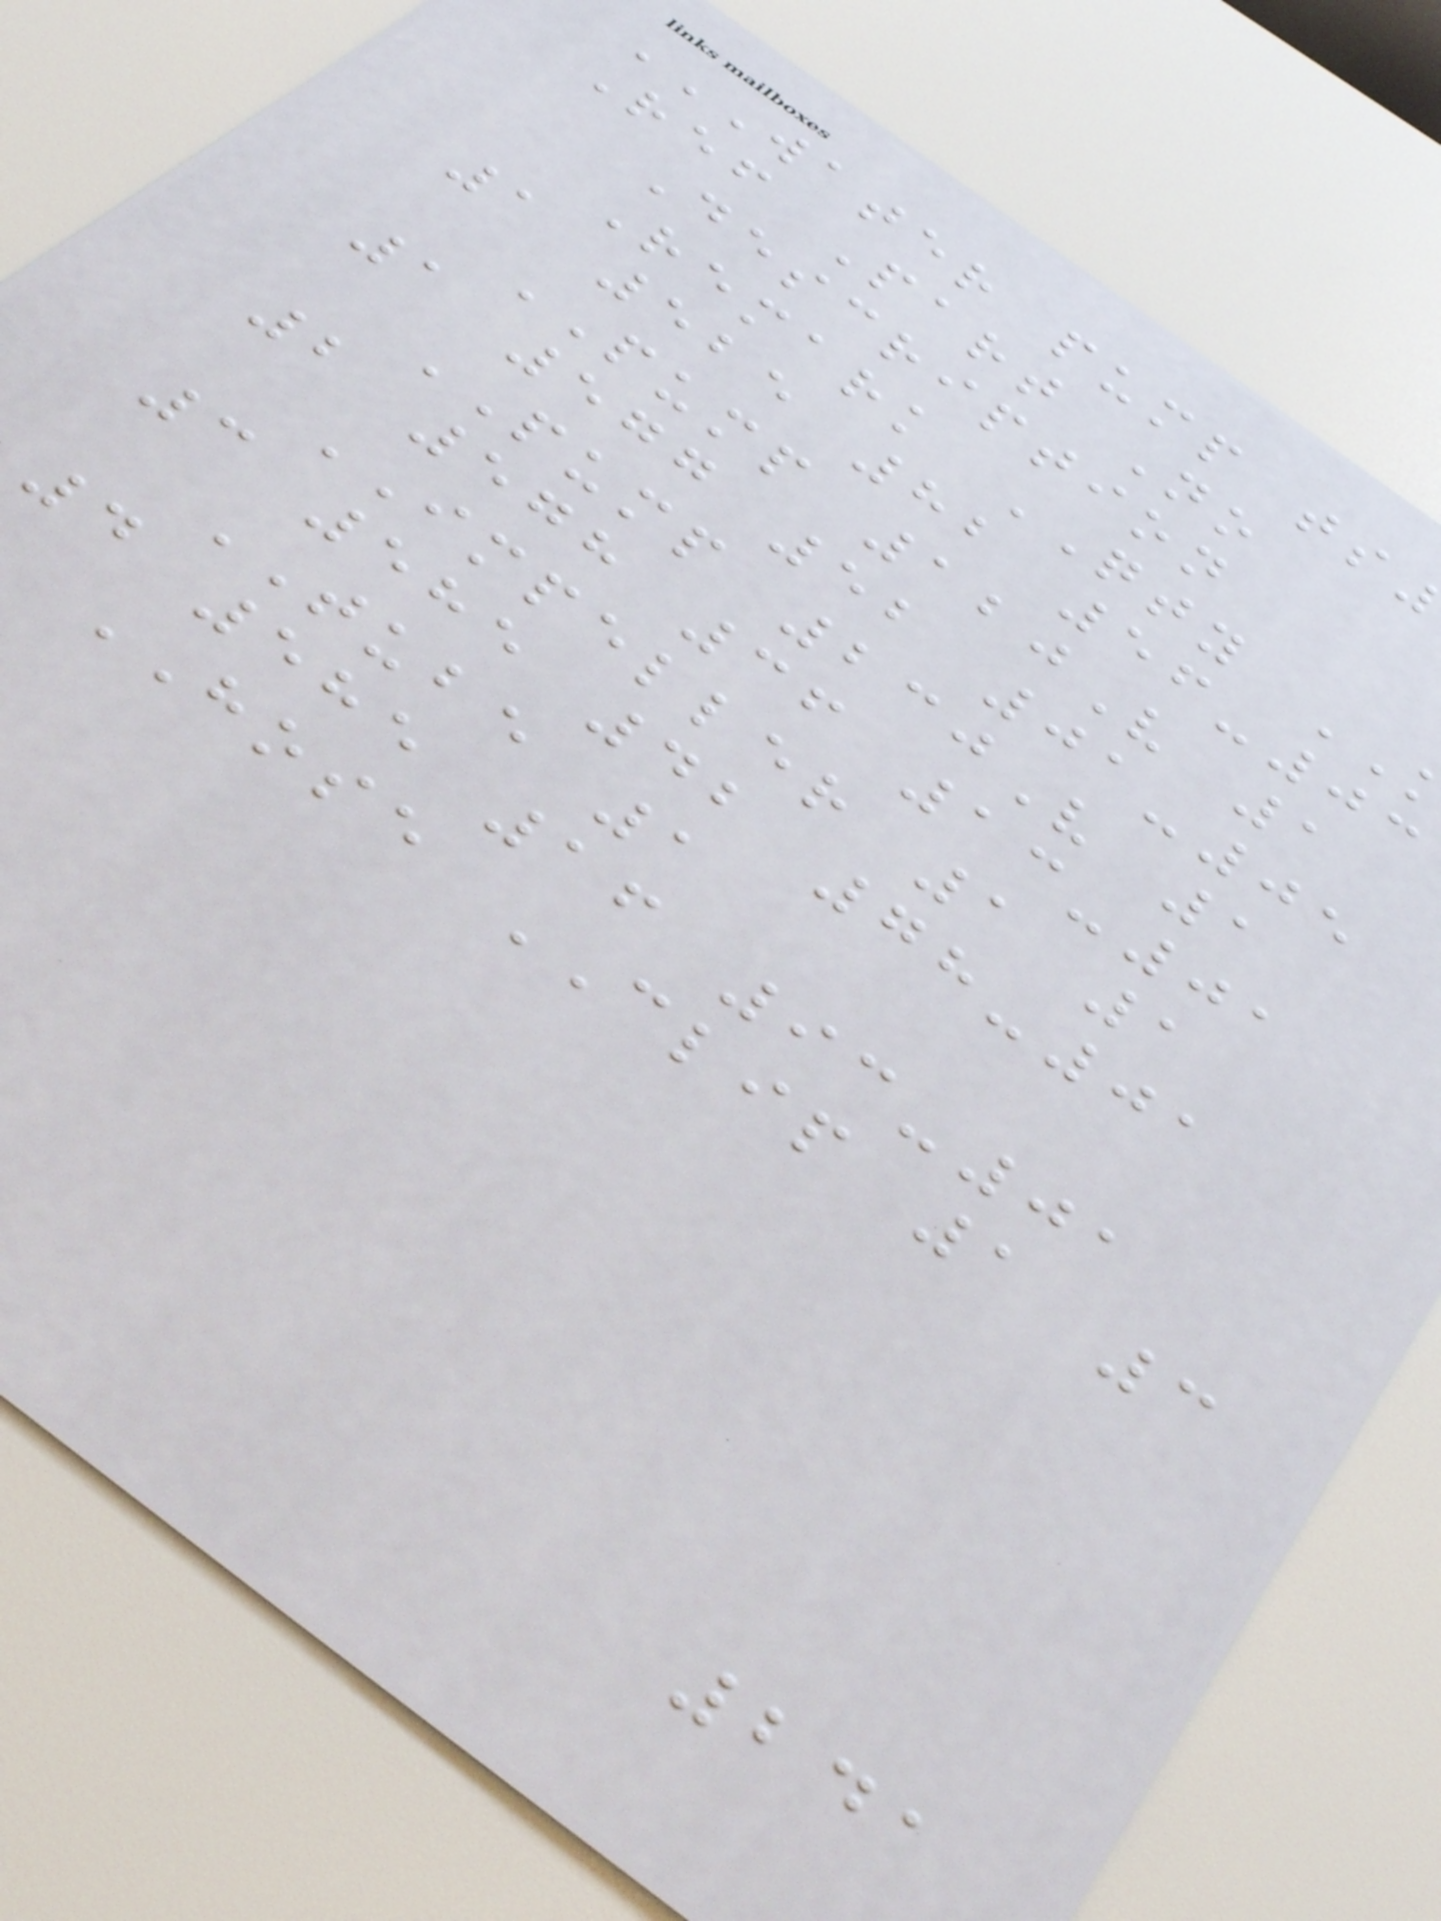Ref Part No
Description
Remark QTY
1 525 82 56-03
PUMP 120V 1
1 577 52 01-05
PUMP 230V 1
2 578 36 13-01
IMPELLER 1 1
3 585 42 78-01
TUBE 1
4 585 16 93-01
HOSE CLIP 1 3
241
